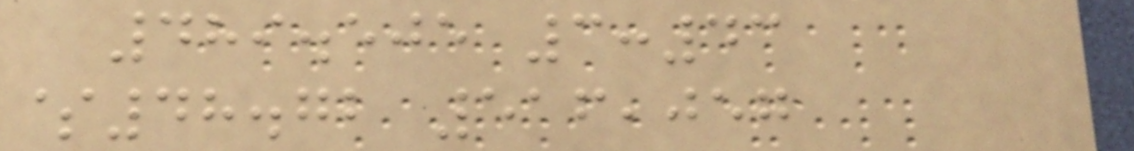489.505 3:43
$48.72 516,057
